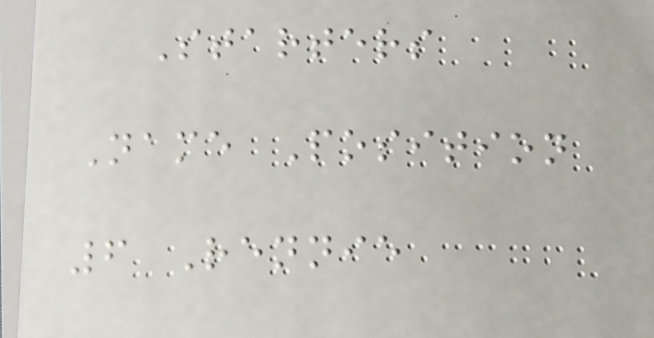Starters
Name Position
6 Rennie
